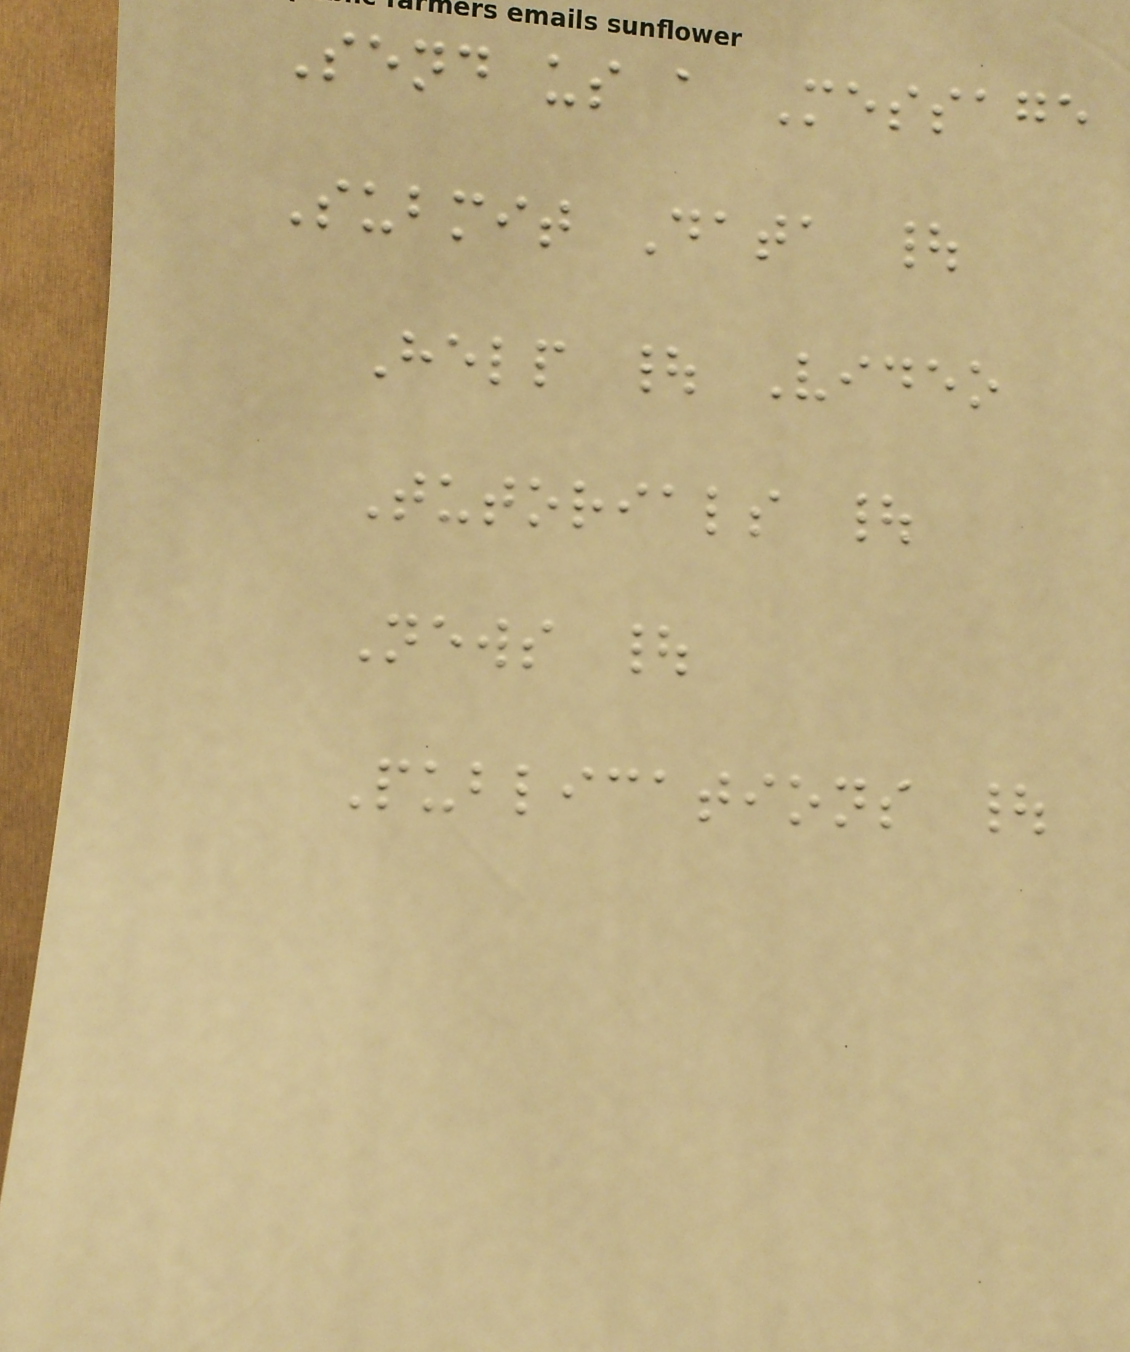Send us a Message
Submit Data |
Help | Video
Tutorials |
News |
Publications |
